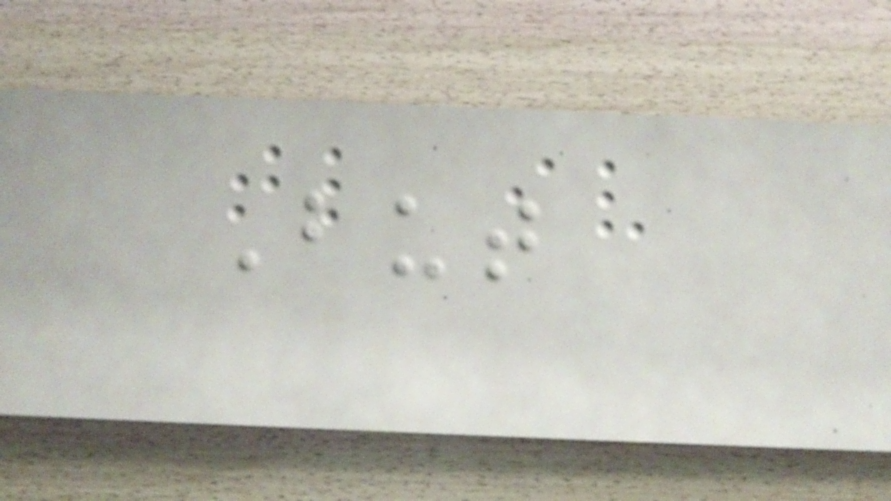But
